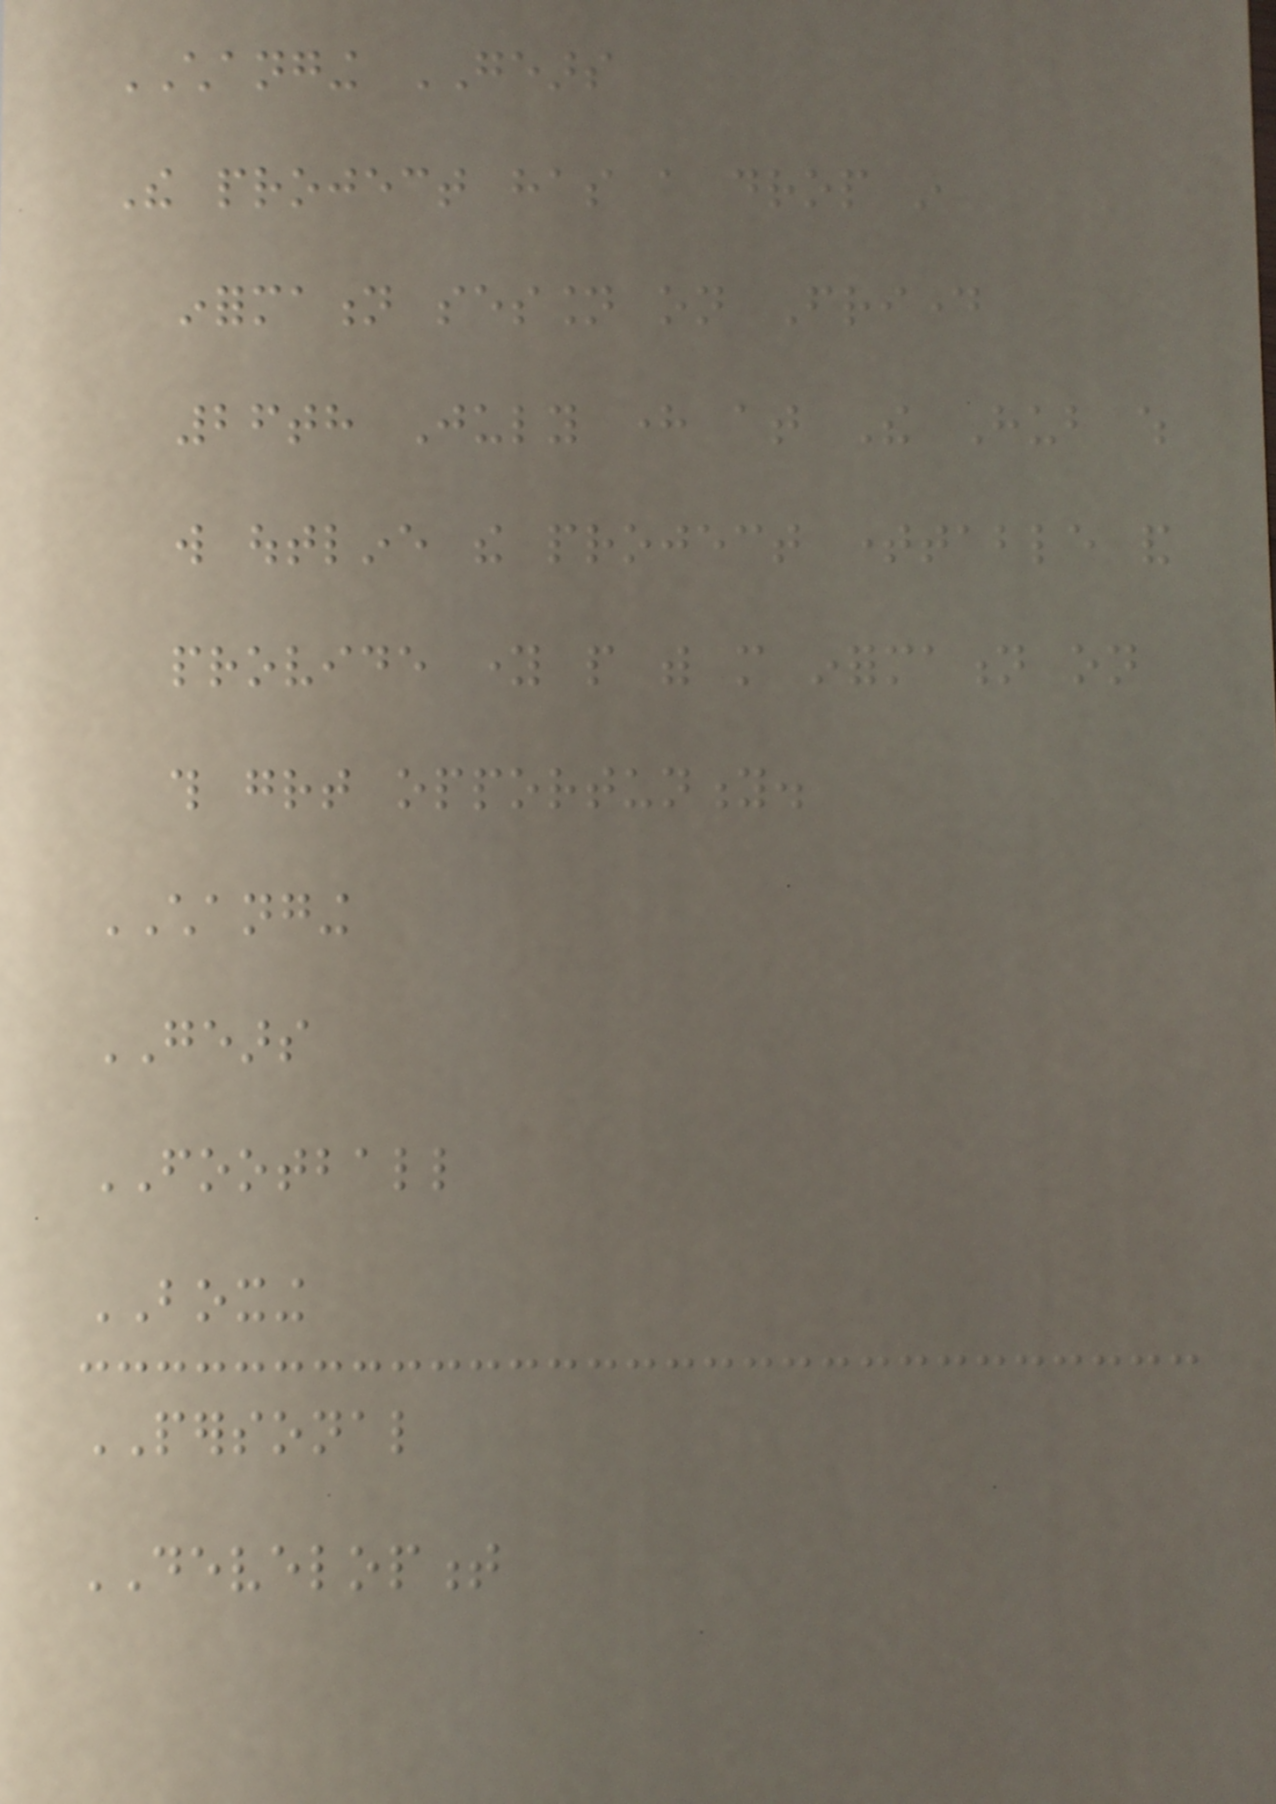CHANGING GEARS
The project has a drop in
information session on Friday
26th July here at The Hub which
will outline the project timetable and
provide young people with more information on
this great opportunity.
CHANGING
GEARS
FOOTBALL
BOXING
PERSONAL
DEVELOPMENT
